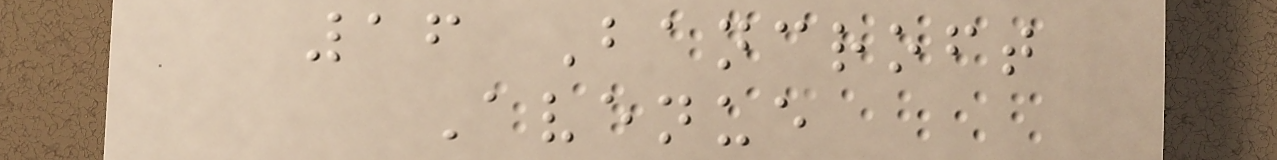16 Bancroft
Avenue
